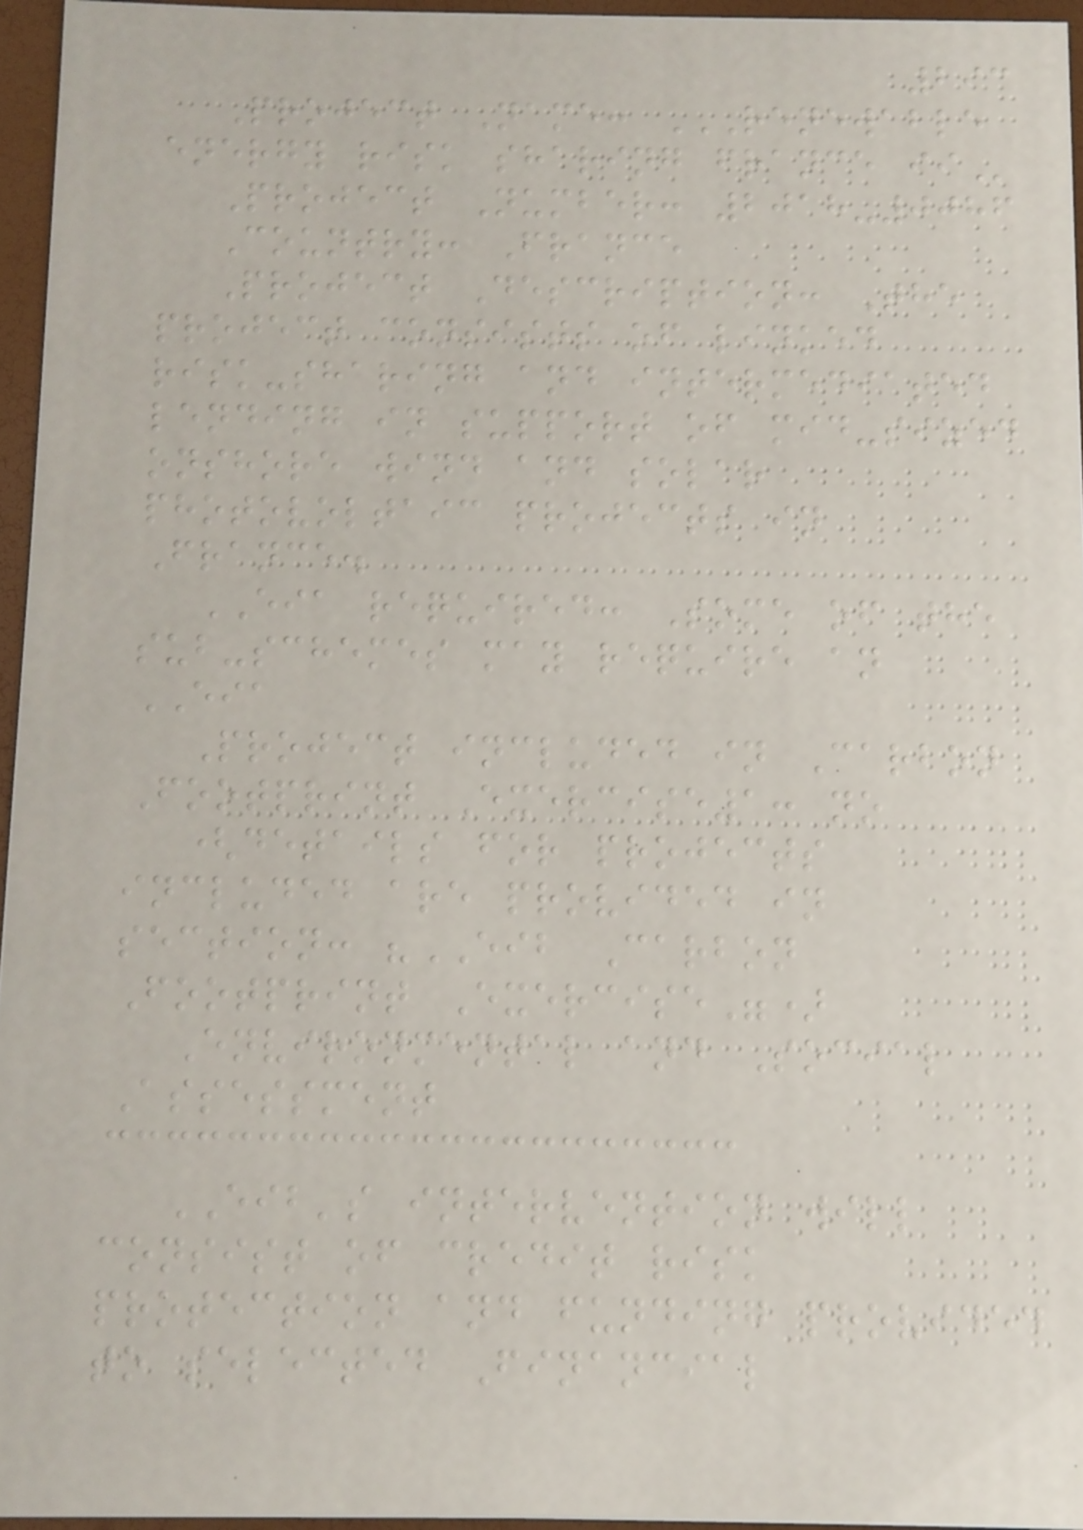293
Project Name: RENEWABLE
ENERGY RISK SHARING FRANCE II
Project Number: 2018-0086
Country: France
Project Description: The
project consists of linked
risk-sharing and intermediated
lending in support of mid-sized
onshore wind and solar
photovoltaic projects in
France.
EIA required: Some of the
sub-schemes may require an
EIA
Project included in Carbon
Footprint Exercise1: no
(details for projects
included are provided in
section: "EIB Carbon
Footprint Exercise")
Environmental and Social
Assessment
EIB's intervention will
consist of credit risk
protection and funding provided
to selected Financial
